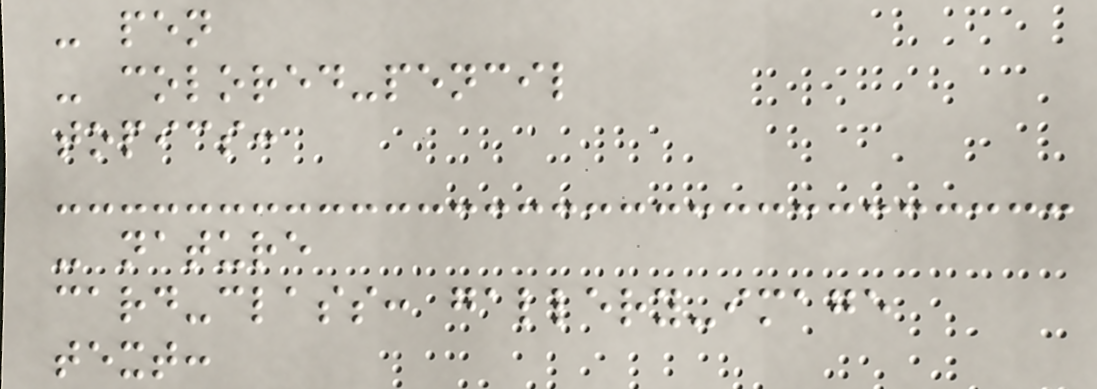- pen
- colored-pencil
topics:
- nature
card-class: gallery-image
text:
